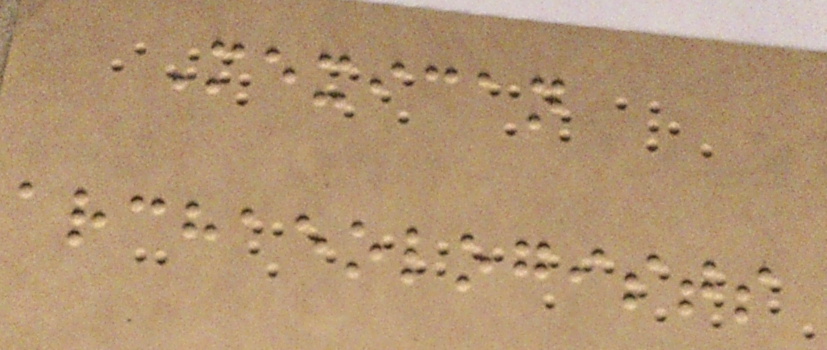Mexican
archaeologists
